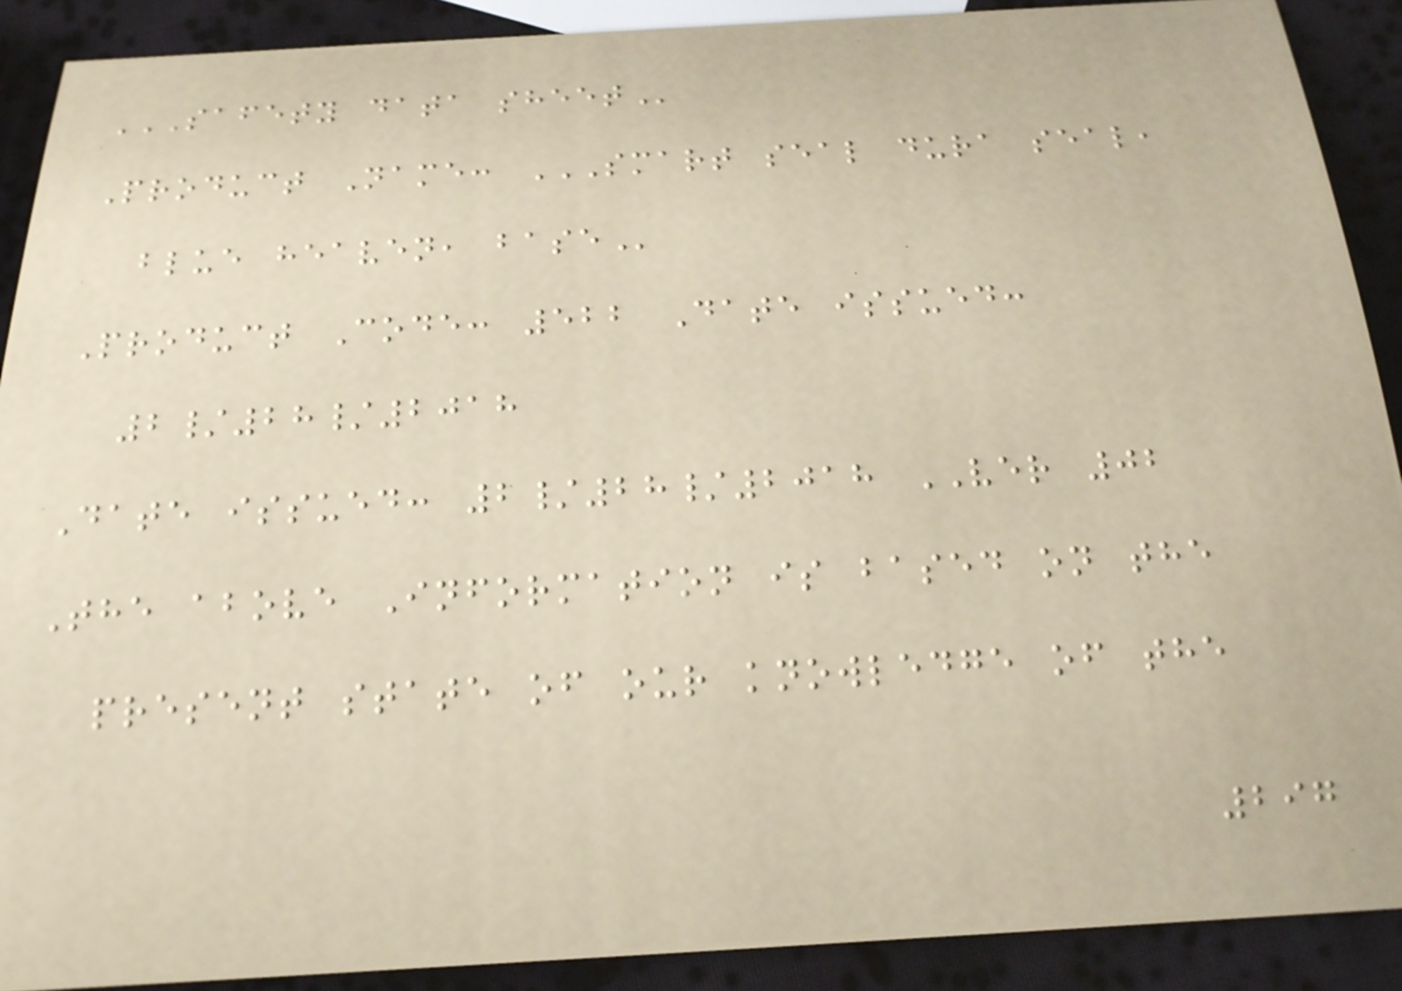SAFETY DATA SHEET
Product Name: SMART SEAL DURA SEAL,
BLUE HEAVEN, BASE
Product Code: 522 Date issued:
2/28/2018
Date issued: 2/28/2018 VER 02
The above Information is based on the
present state of our knowledge of the
297
